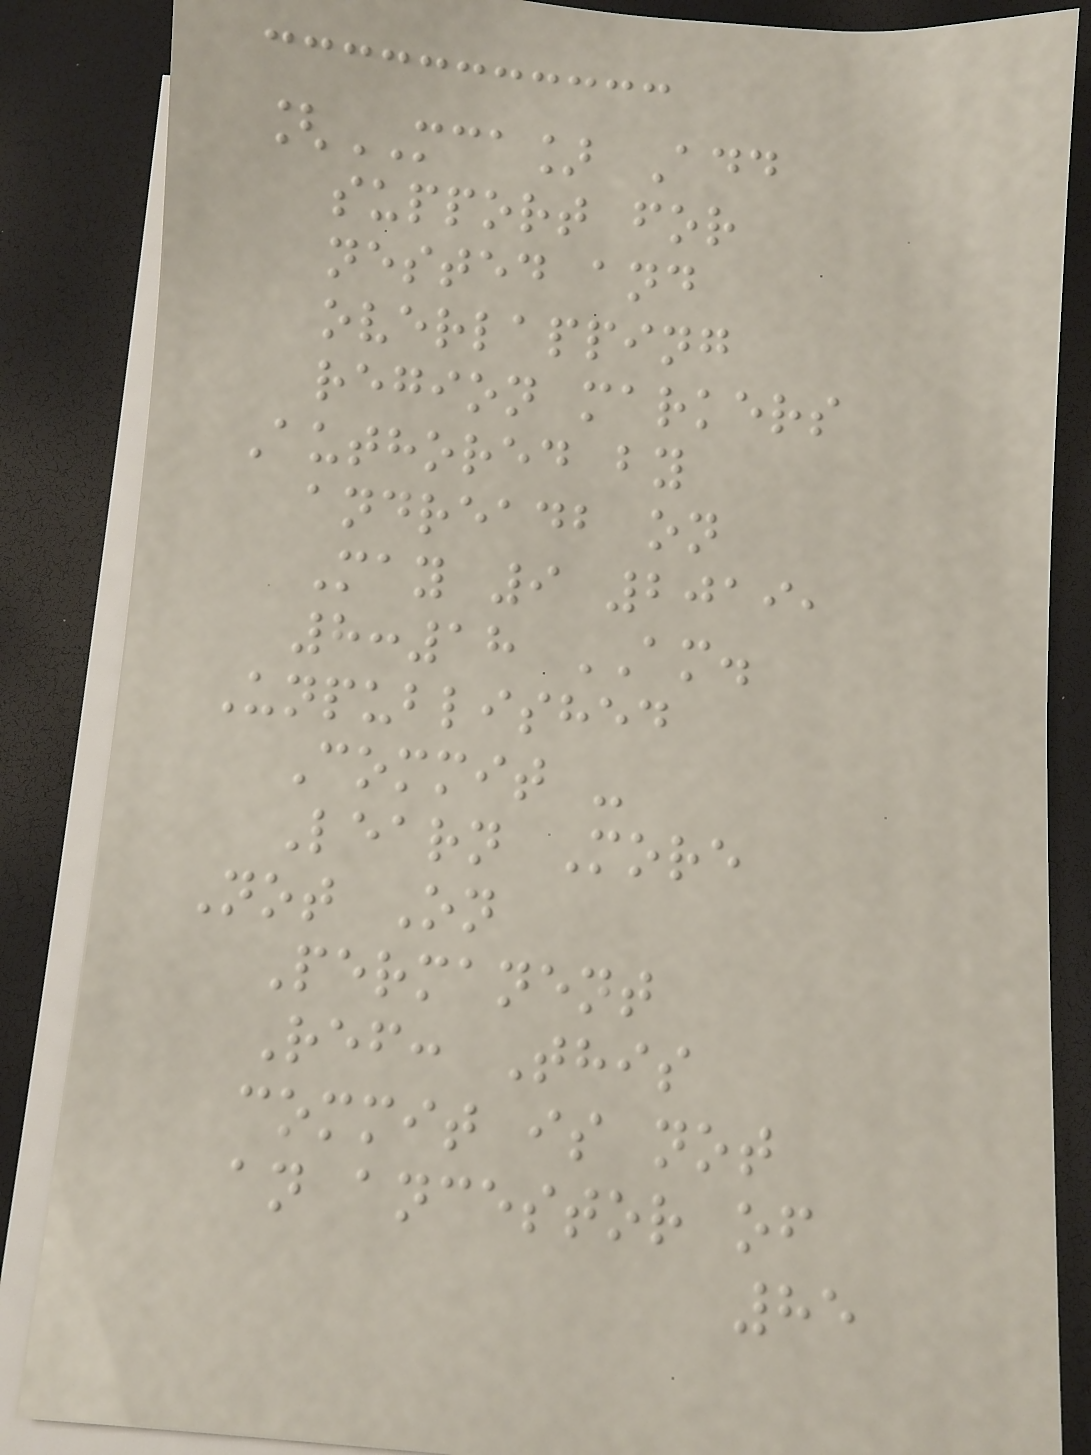[MCA] Add
support for
nested and
overlapping
region markers
Authored by
andreadb on
May 9 2019,
8:18 AM.
Unpublished
Commit -
Learn More
Not On
Permanent
Ref: This
commit is not
an ancestor of
85
